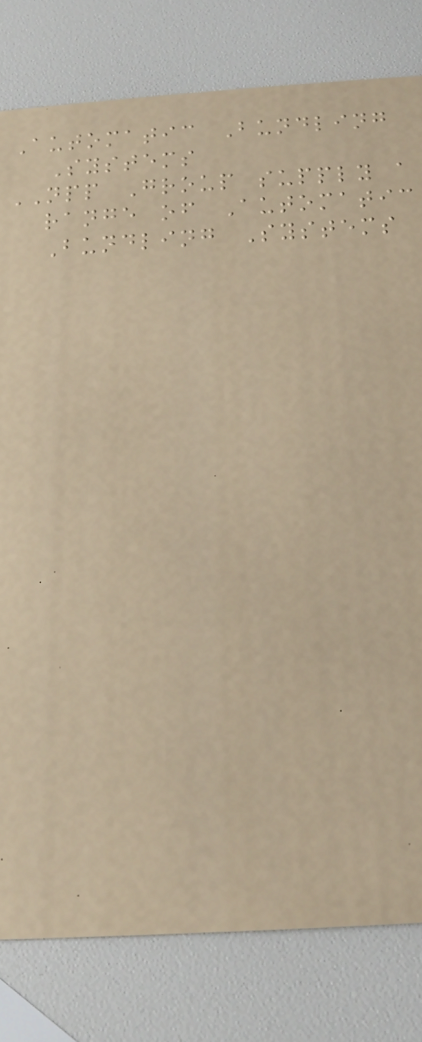Automatic Bundling
Systems
NPP Group supply a
range of Automatic
Bundling Systems
